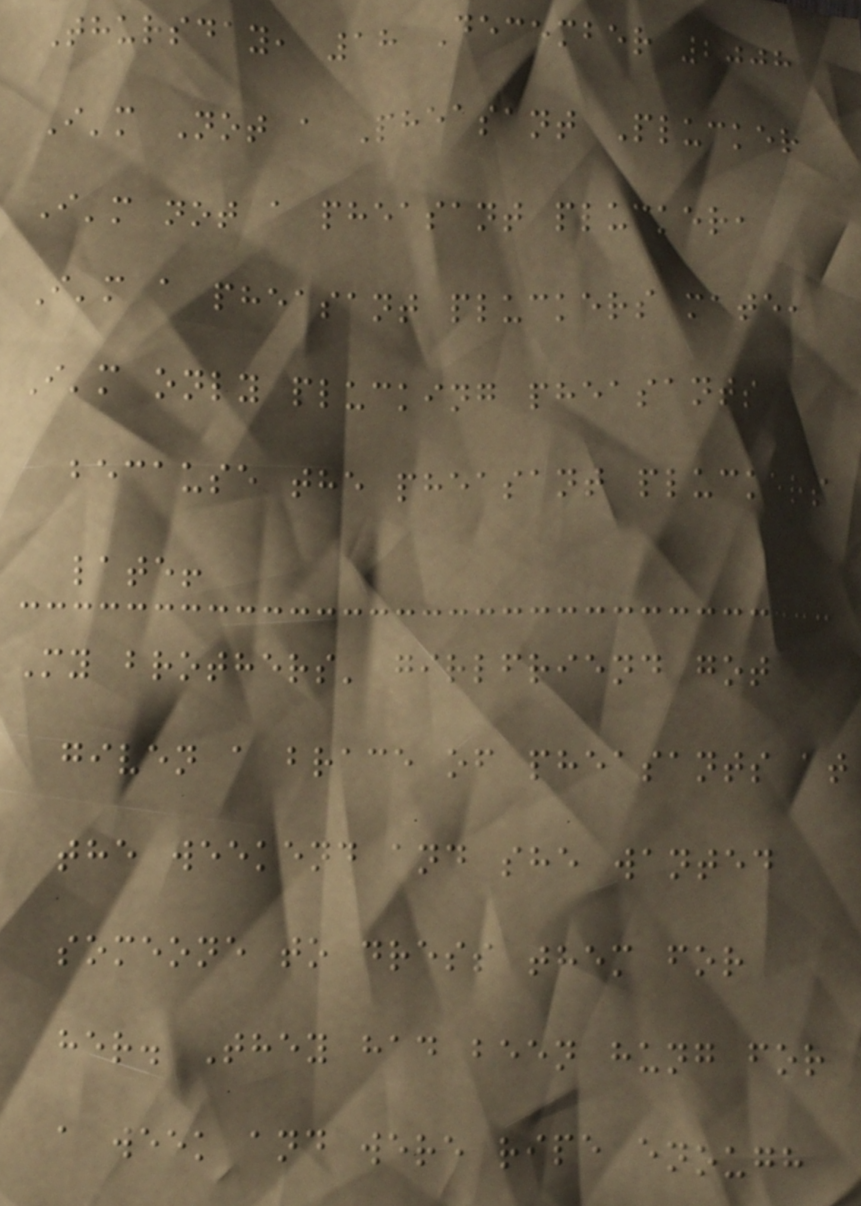Thursday, 18 December 2008
I'm Not a Pheasant Plucker
I'm not a pheasant plucker,
I'm a pheasant pluckers mate,
I'm only plucking pheasants
because the pheasant pluckers
late!
My brothers' girlfriend got
given a brace of pheasants at
the weekend and she wanted
someone to dress them for
her. They had been hung for
a week and were ripe enough
